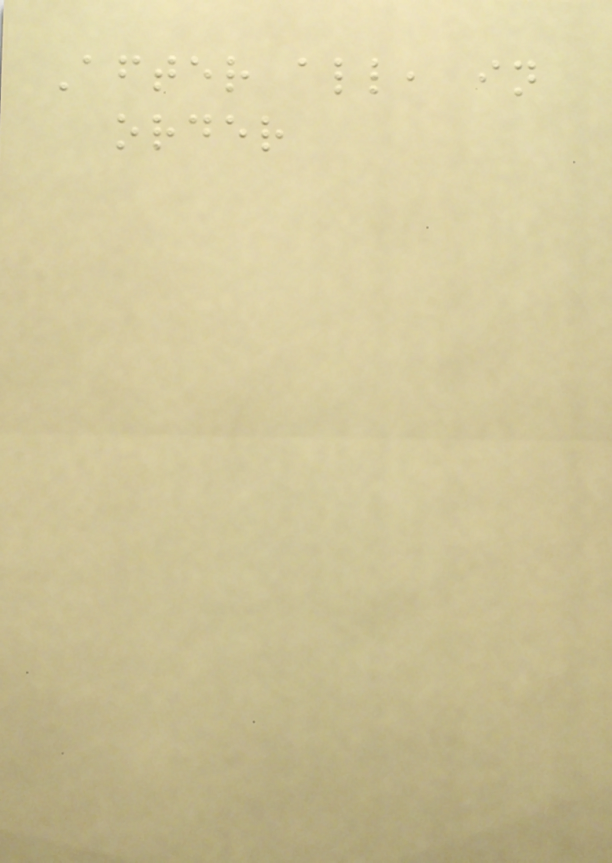After all, in
order
